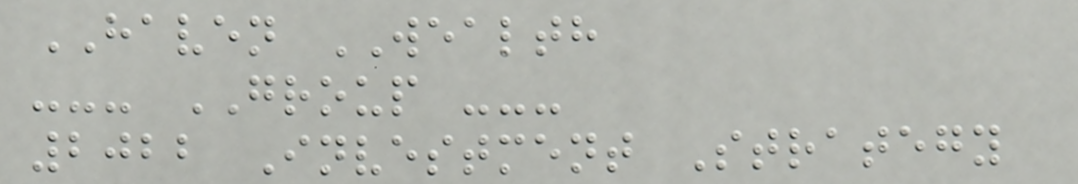HAVEN WEALTH
--- GROUP ---
2022 Investment Strategy
